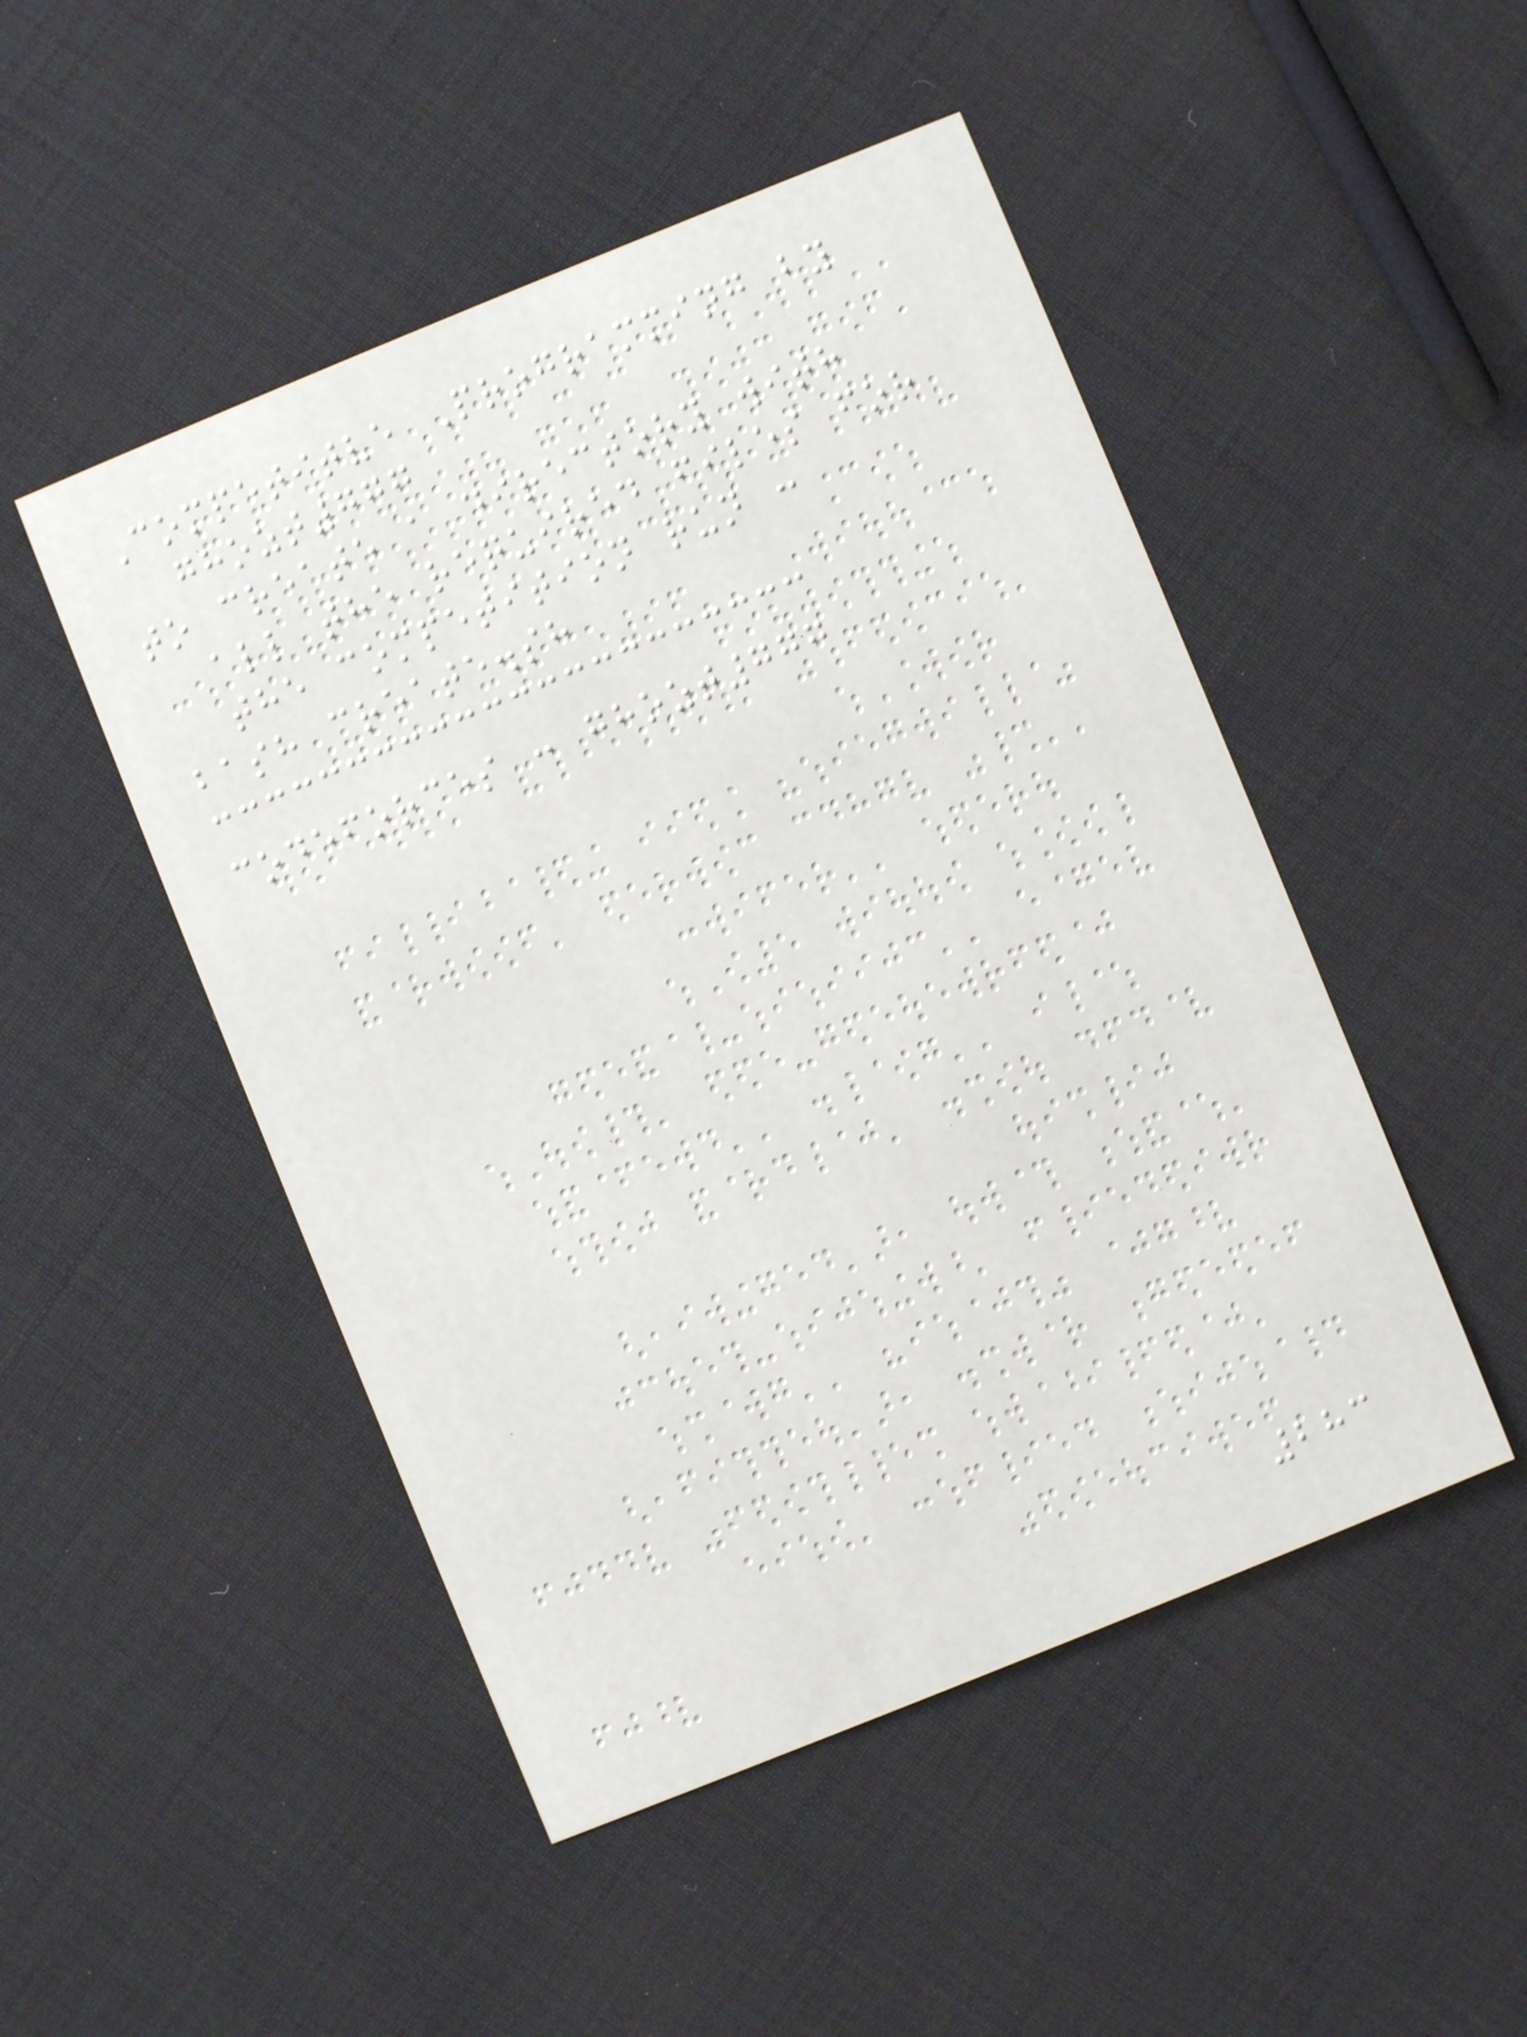Competitve Programming by
ghozt777
to create a directory with
all the required files for
the competition run :
bash create.sh
codeforces : ghozt777
283
